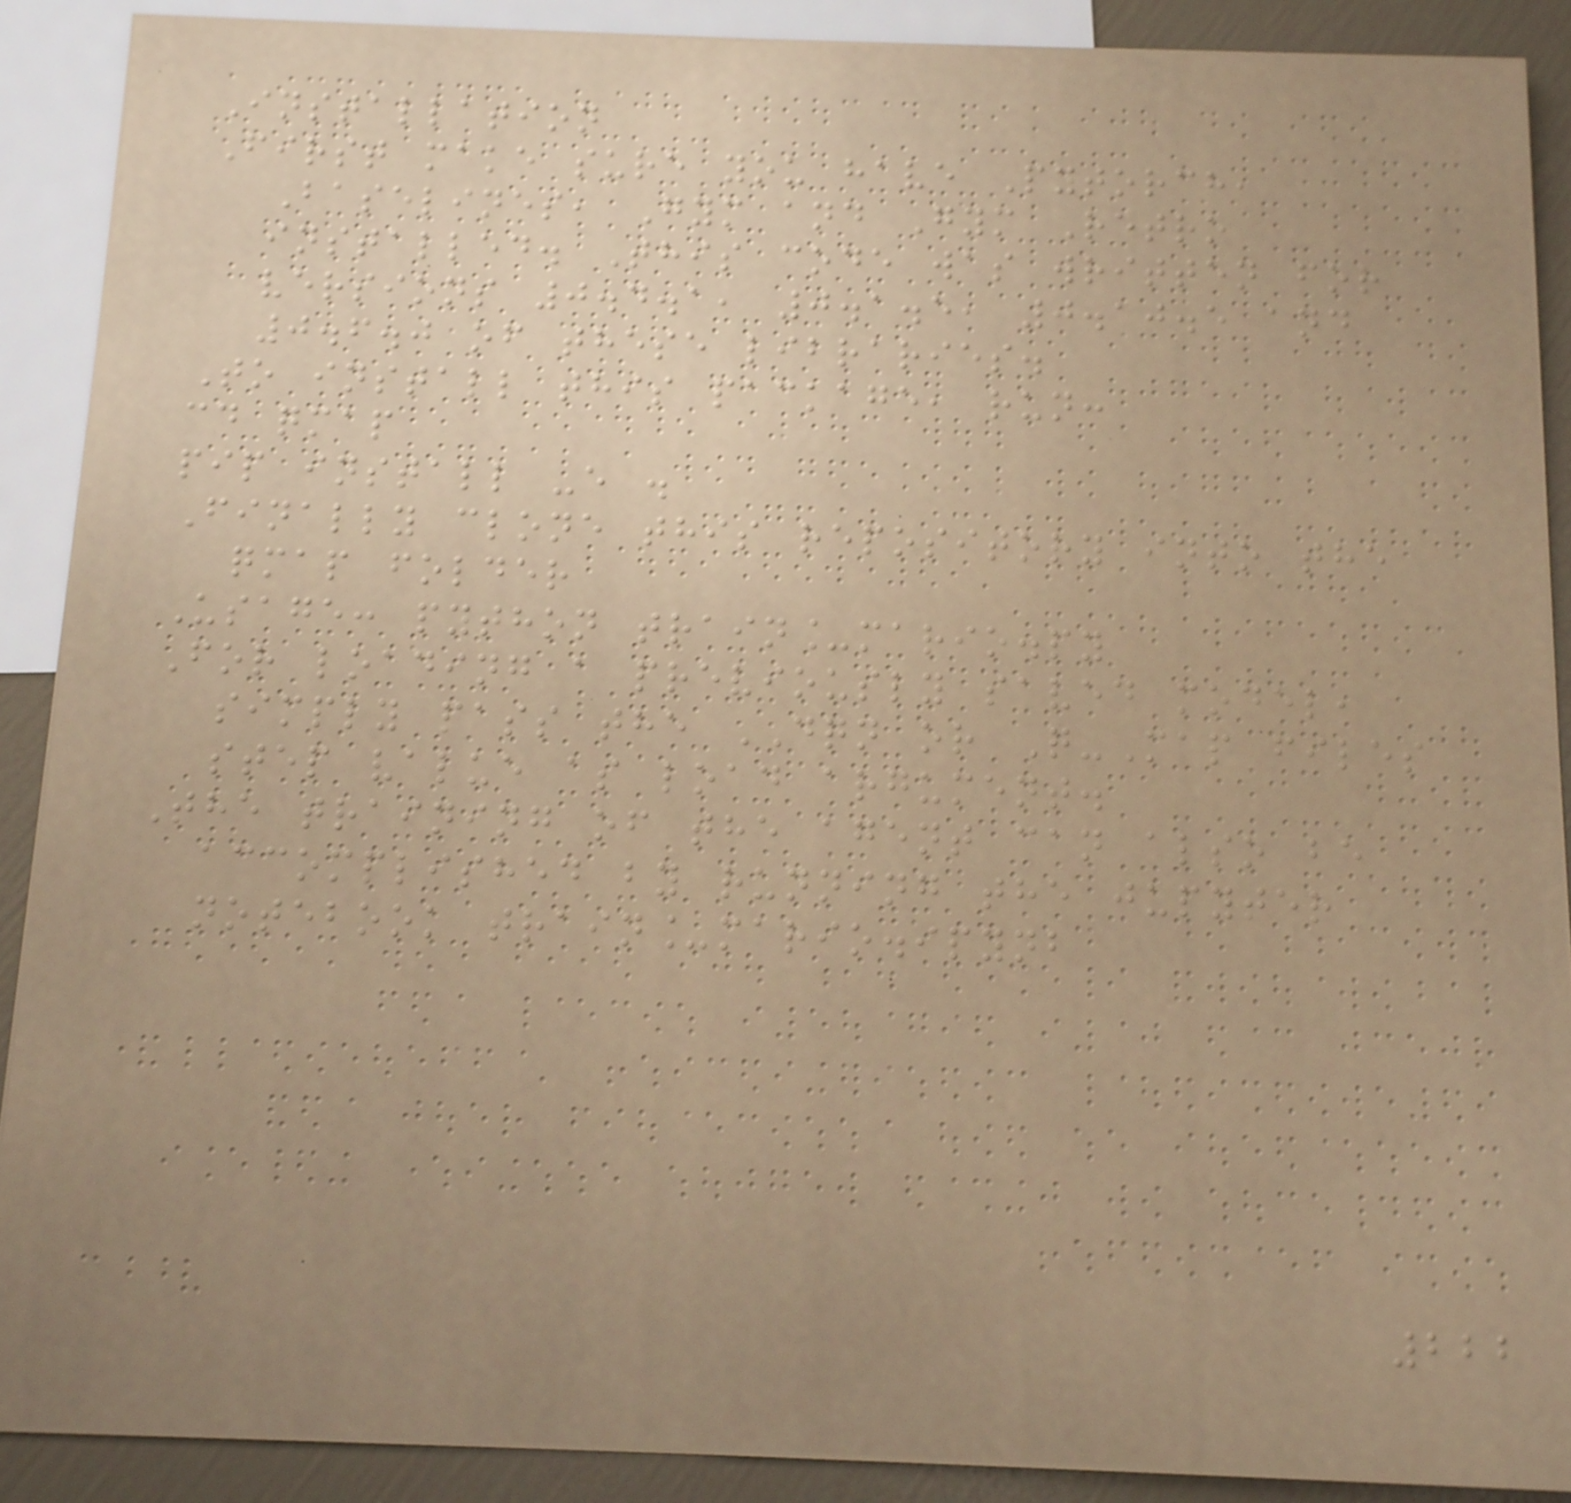Installation
First make sure you have Pytorch,
Baselines, Gym and Gym Retro
installed. This code was written for
versions 0.4.1, 0.1.5, 0.10.5 and
0.6.0 of these libraries.
To install this package, run:
cd qmap
pip install -e .
Finally clone this repository into the
qmap folder
Usage: python train_mario.py
For loading a previously saved model,
simply pass the DQN or Q-Map files
step value as load argument.
The training of the agent can also be
accomplished by running the jupyter
notebook train_mario.ipynb
222
